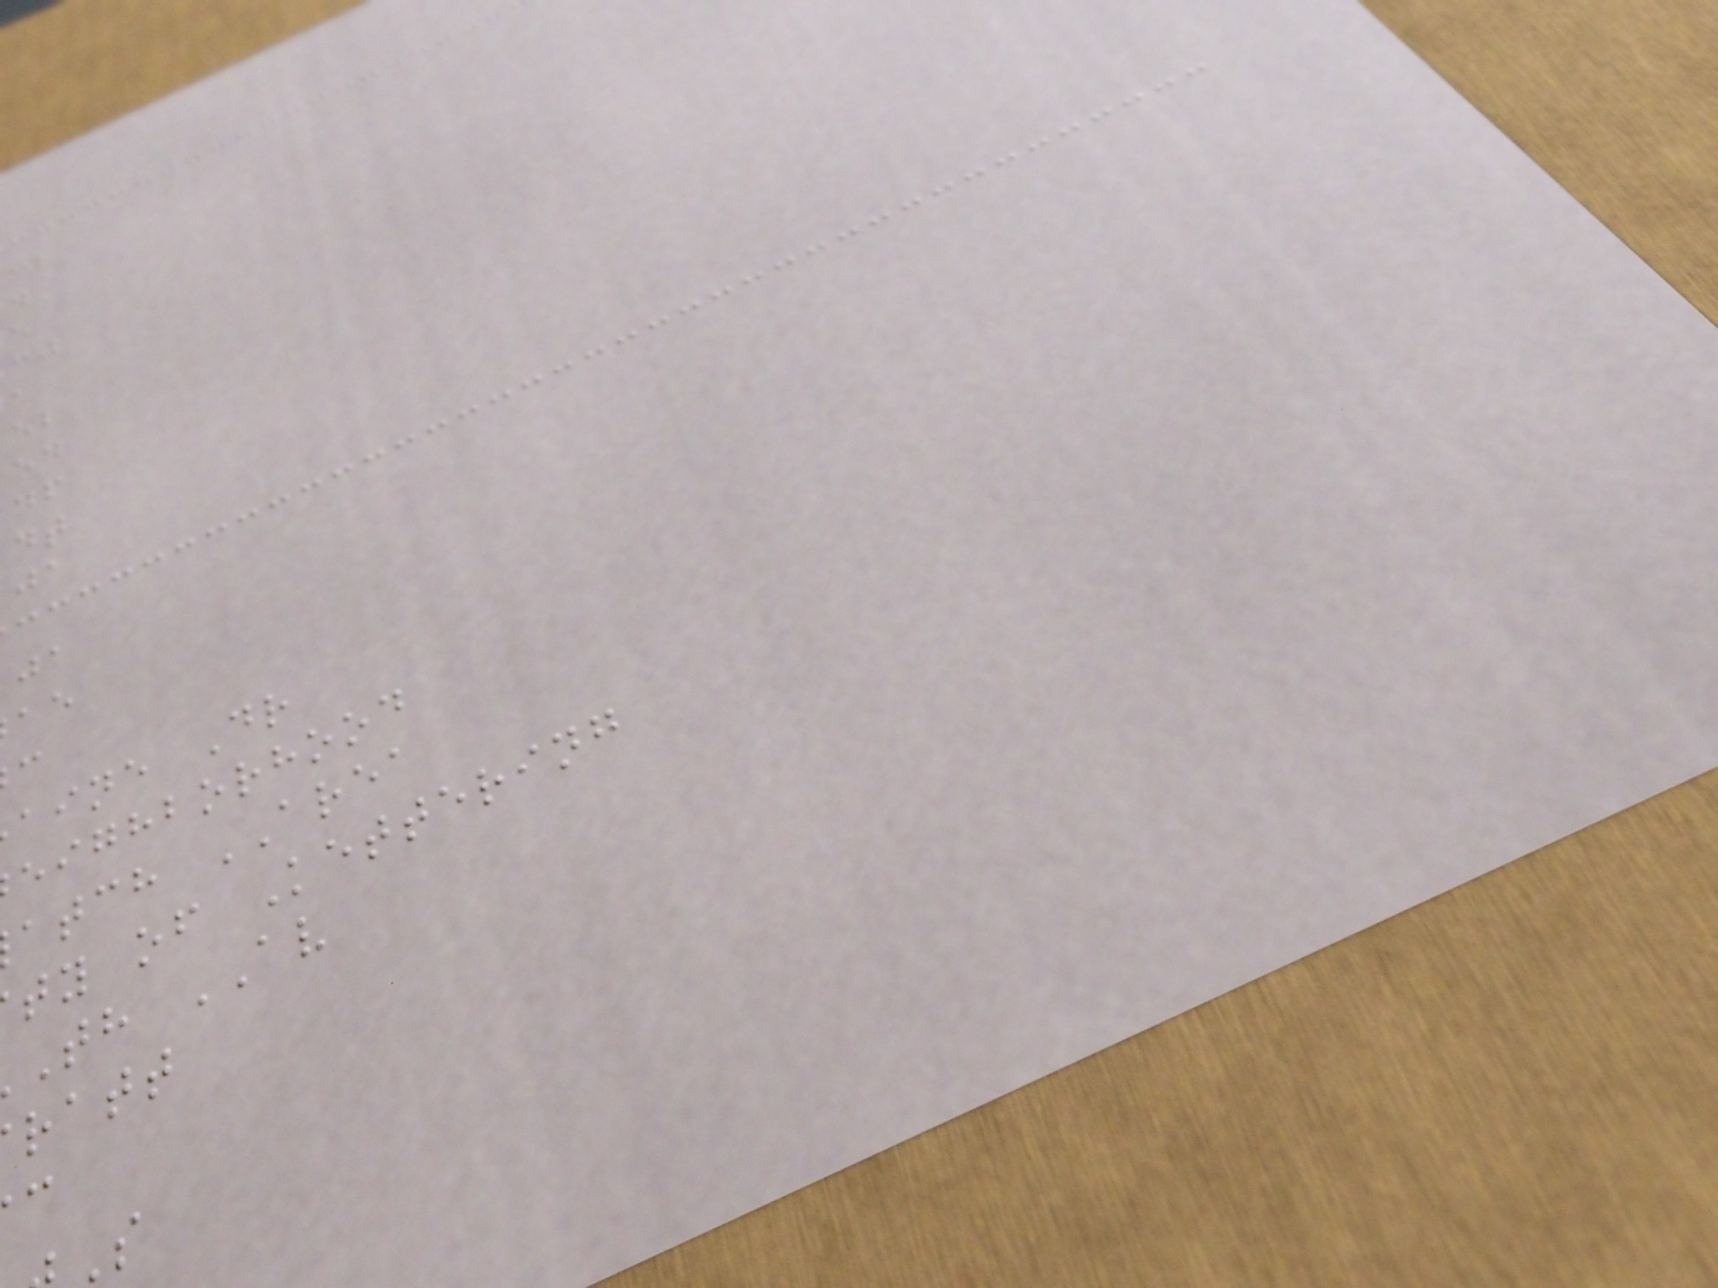aine Dr
eighborhood
atch AREA
ty of Kettering
th AV
ratt
